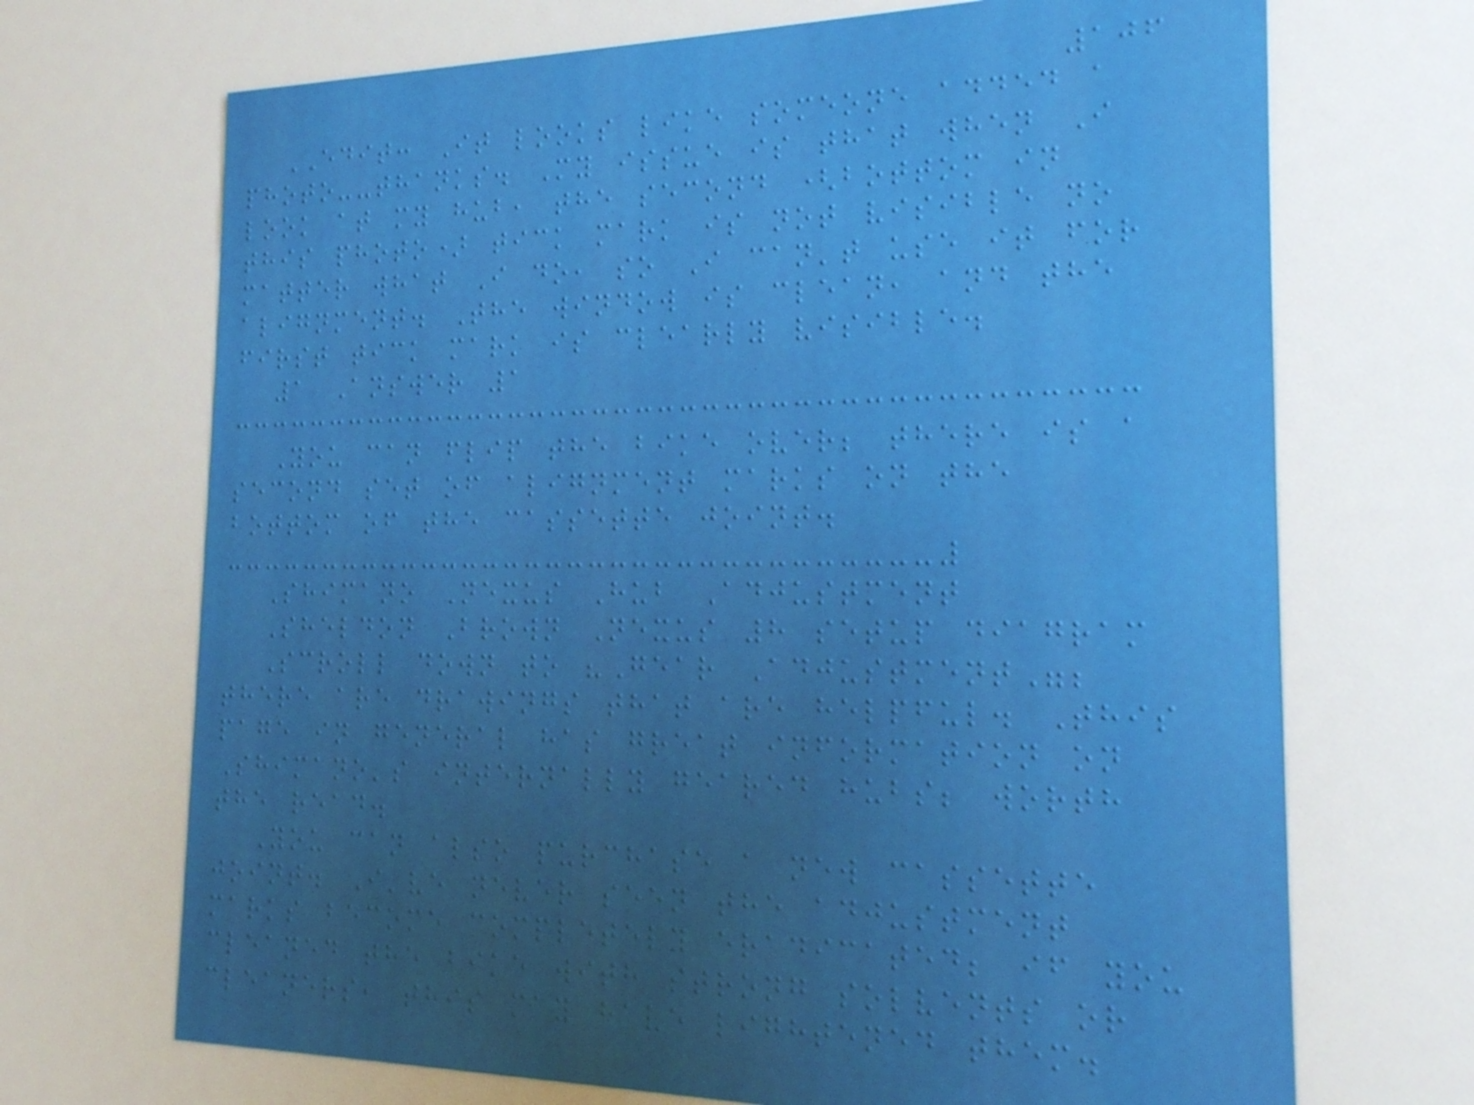106
EDIT: It looks like someone added a
photo--thanks. My issue is that when I
look at my hub, the second (bottom in
this photo) tick mark is not visible no
matter what I do, so I can't use it for
alignment. The window is clean, and the
first tick mark is clearly visible.
1 Answer 1
You can flip the bike over; there is a
second set of alignment marks on the
bottom of the cassette joint.
Shimano Nexus Hub Adjustment
Sheldon Brown Nexus 8 setup diagram
Scroll down to "Gear Adjustment";
there are drawings that are helpful. This
page in general has great information on
Shimano's internally geared hubs; worth
the read.
You can also purchase a new cassette
joint. I've never seen the adjustment
marks become completely eradicated; if you
cleaned the bike with strong solvents or
cleaners, this may have lightened them.
